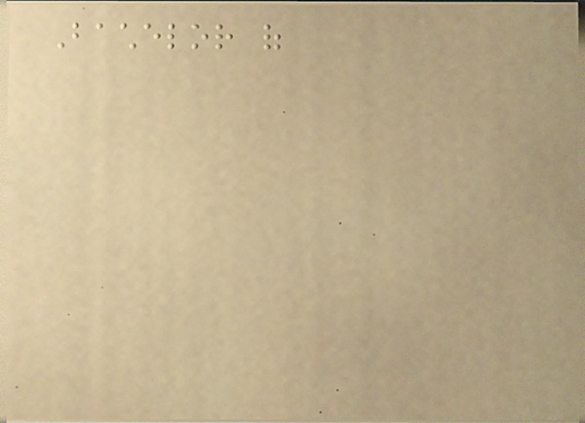Bachelor of
